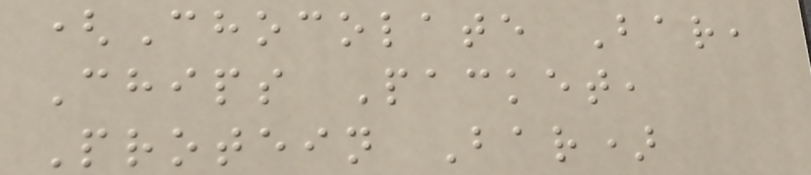(Chocolate Bar,
Chips Packet,
Protein Bar)
